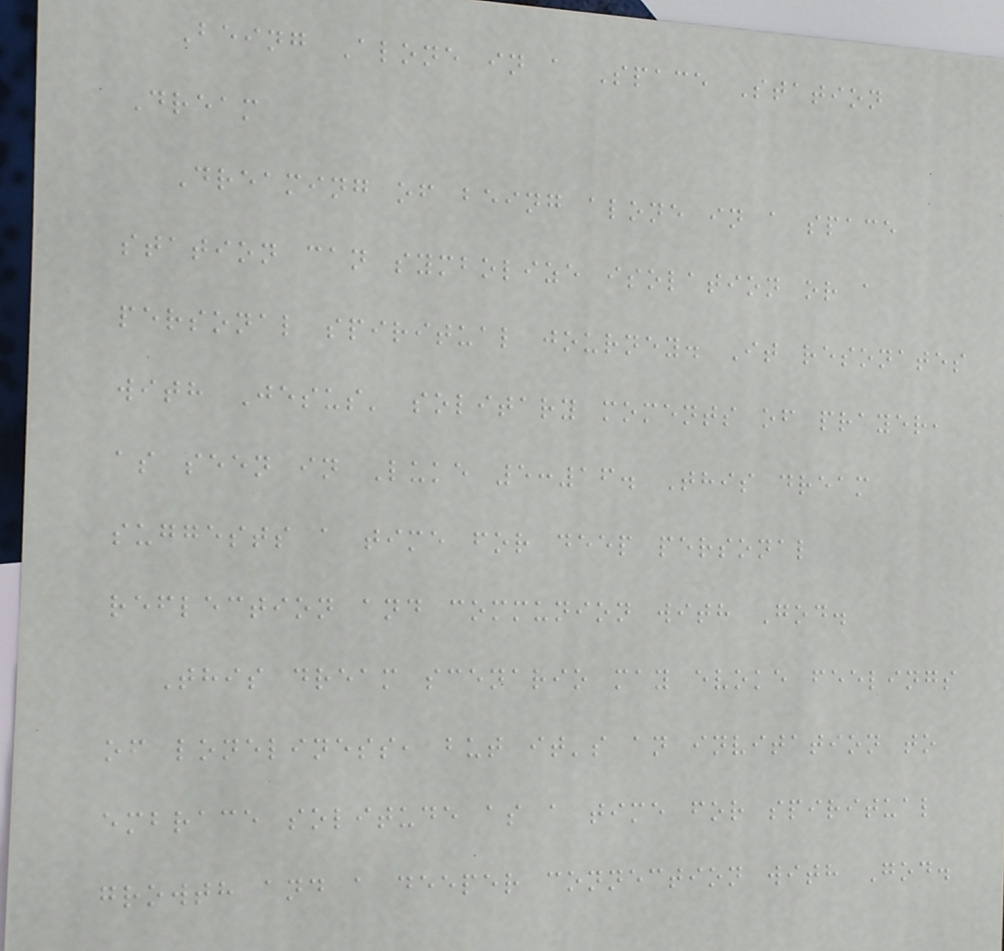Being Alone in a Space Station
Dream
Dreaming of being alone in a space
station can symbolize isolation or a
personal spiritual journey. It resonates
with Jesus' solitary moments of prayer,
as seen in Luke 5:16. This dream
suggests a time for deep personal
reflection and communion with God.
This dream scenario may evoke feelings
of loneliness, but it's an invitation to
embrace solitude as a time for spiritual
growth and a deeper connection with God.
